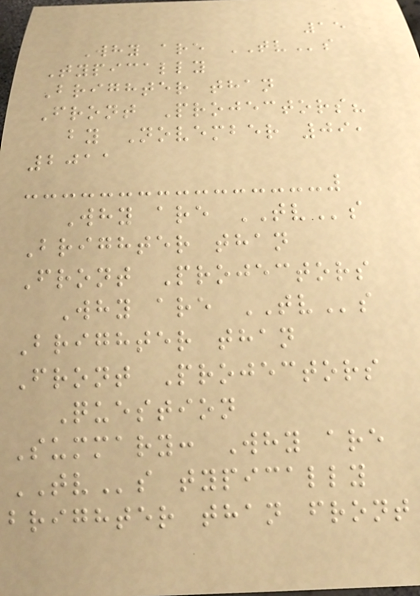15
Why are TVs
Typically
Brighter than
Front Projectors?
by November 09,
2011
Why are TVs
Brighter than
Front Projectors
Why are TVs
Brighter than
Front Projectors
Question
Summary: Why are
TVs typically
brighter than front
